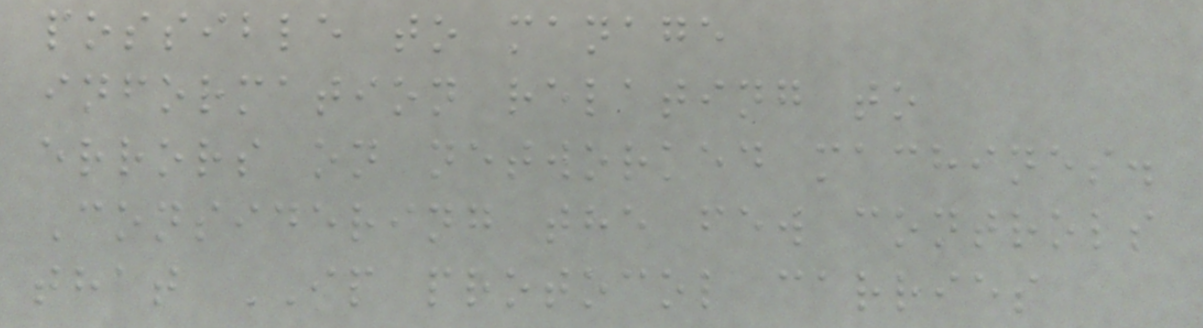possible to manage
information relating to
errors on networked machines.
Considering the few controls
that IP protocol carries
